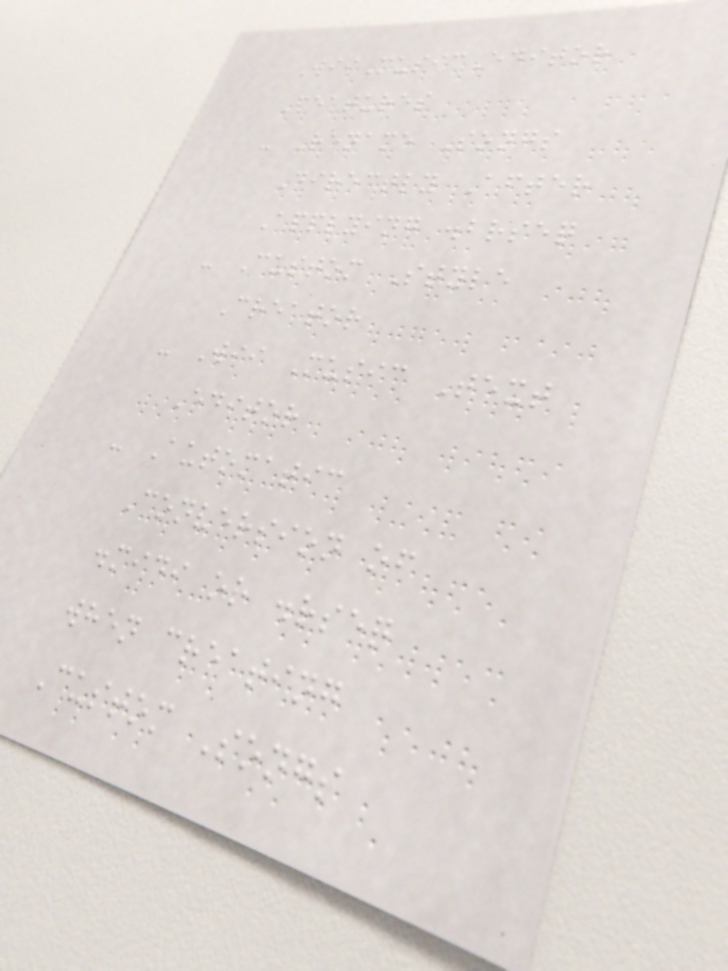WiiMusicEditor
Features
- Rename Songs
Directly After
Applying .brseq
- Custom Style
Creator
- Wii Music Text
Editor
- Automatic
Conversion of
.midi or .rseq
when creating
Custom Songs
